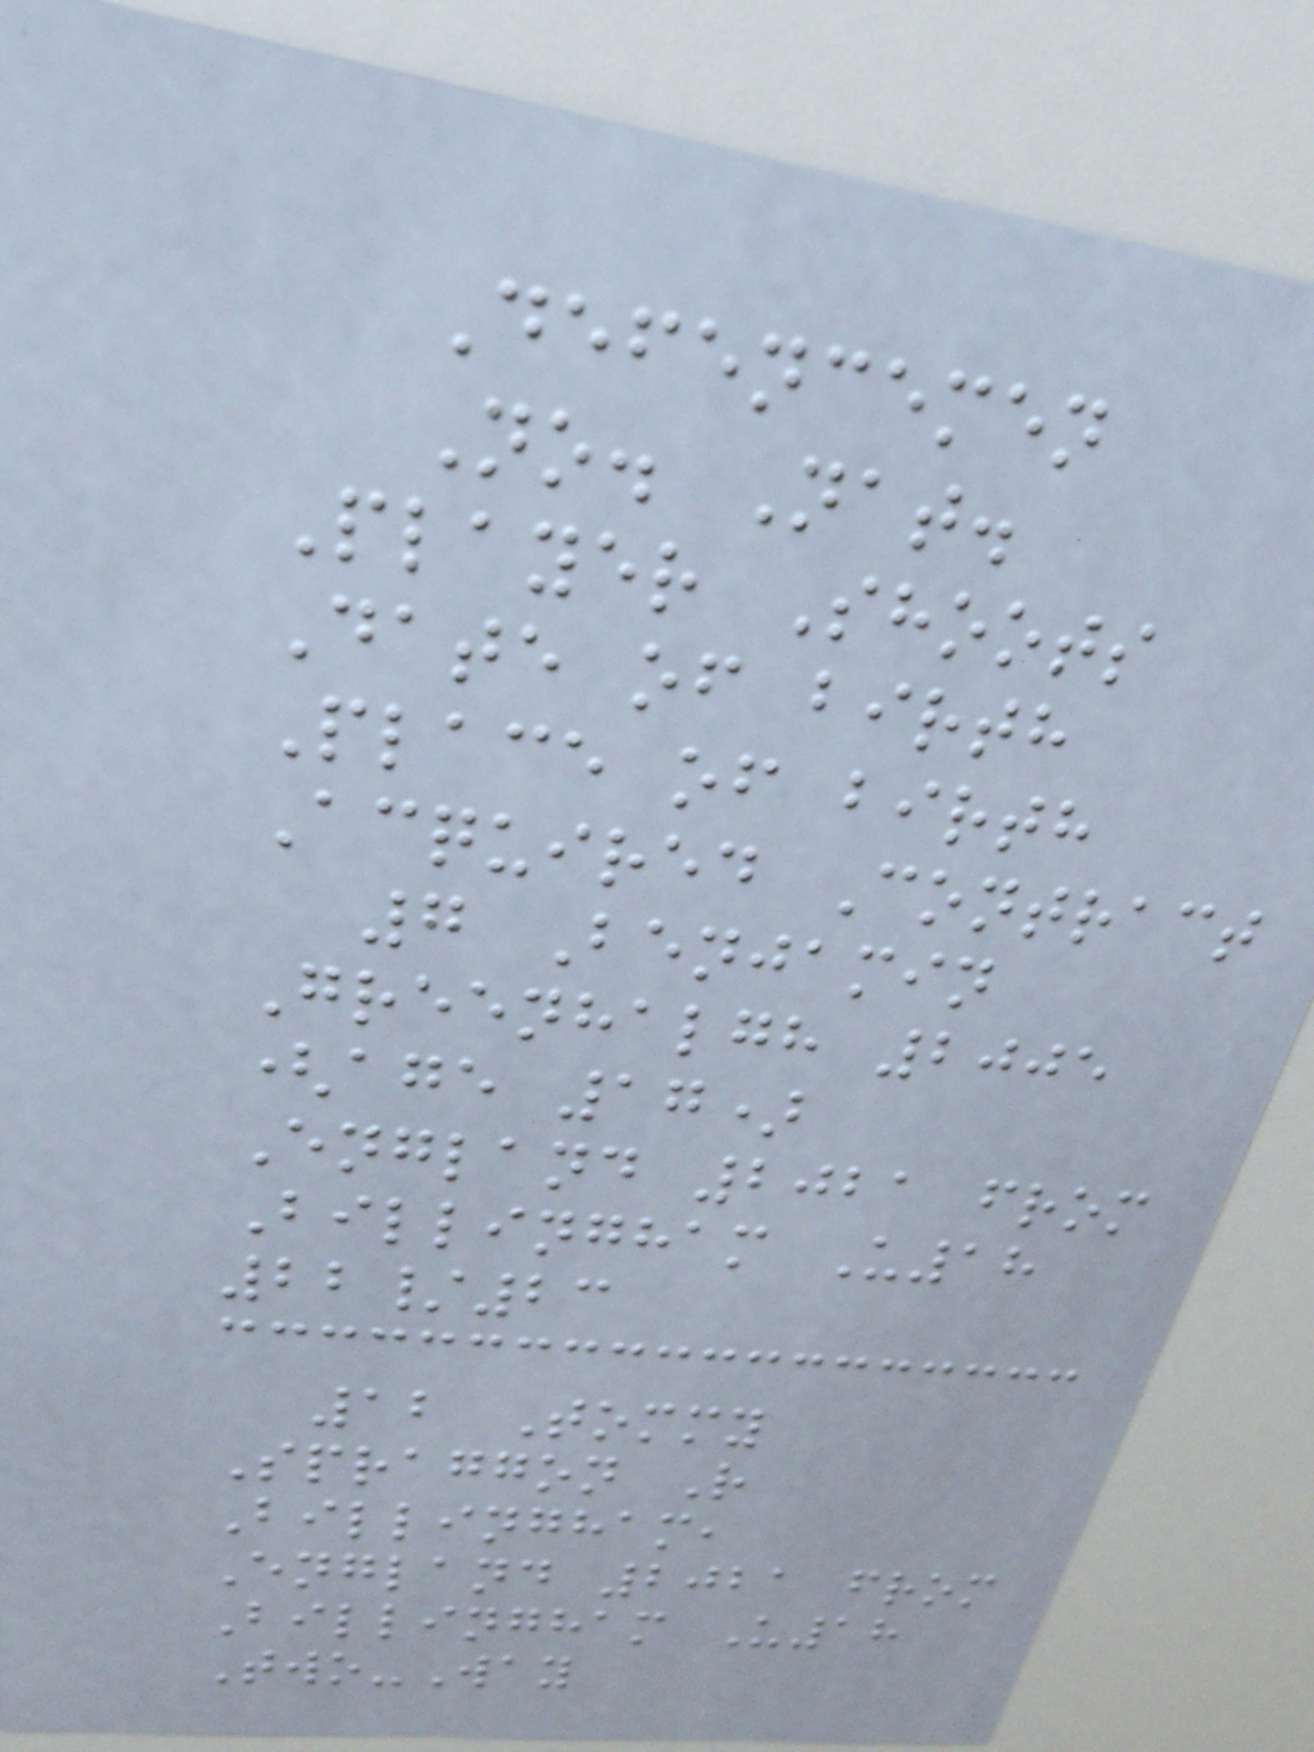Defencemen
No. Nat.
Player Shoots
Date of birth
Place of birth
Acquired Contract
7 Benjamin
Greenhalgh 2005
(age 17)
England 2021 from
Billingham U18
22/23
12 Tommy
Spraggon R
Billingham,
England 2021 from
Billingham U18
Two-Way
